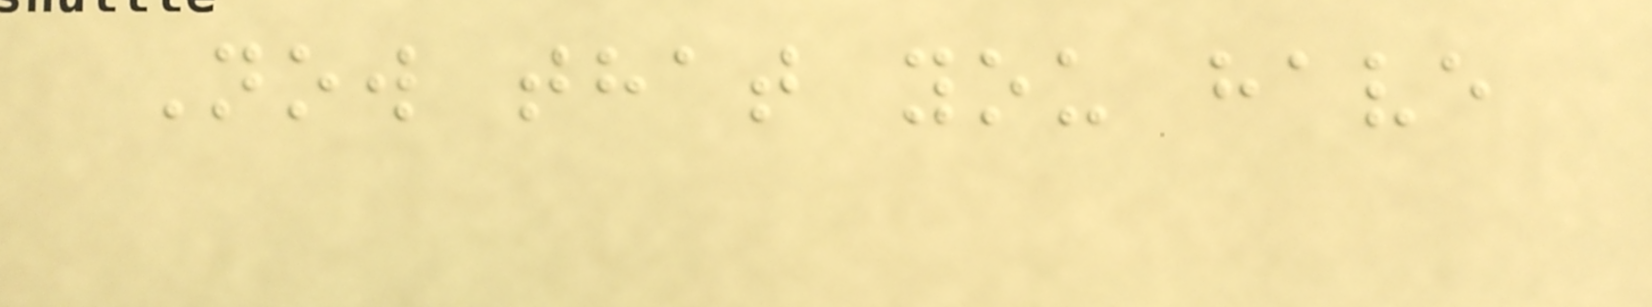Now that you have
